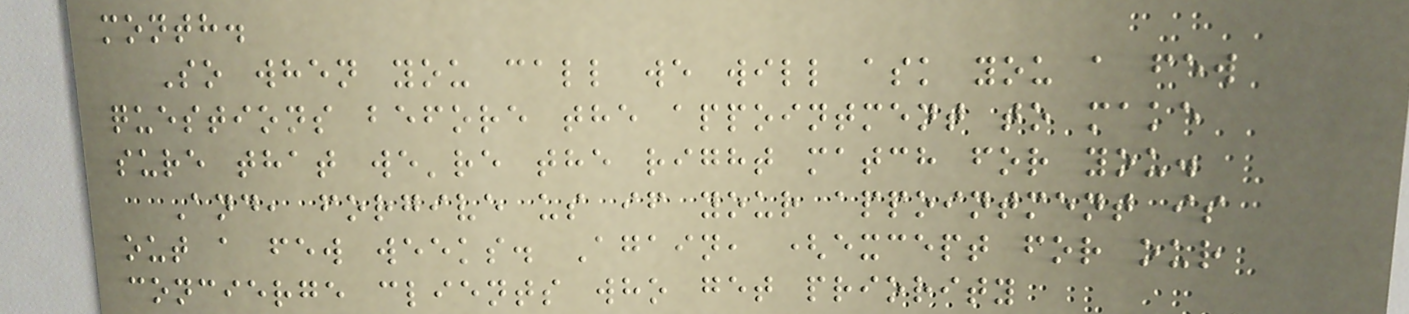month.
So when you call we will ask you a few
questions before the appointment to make
sure that we're the right match for you.
And, forgive us if your appointment is
out a few weeks. Again, (except for our
concierge clients who get priority
